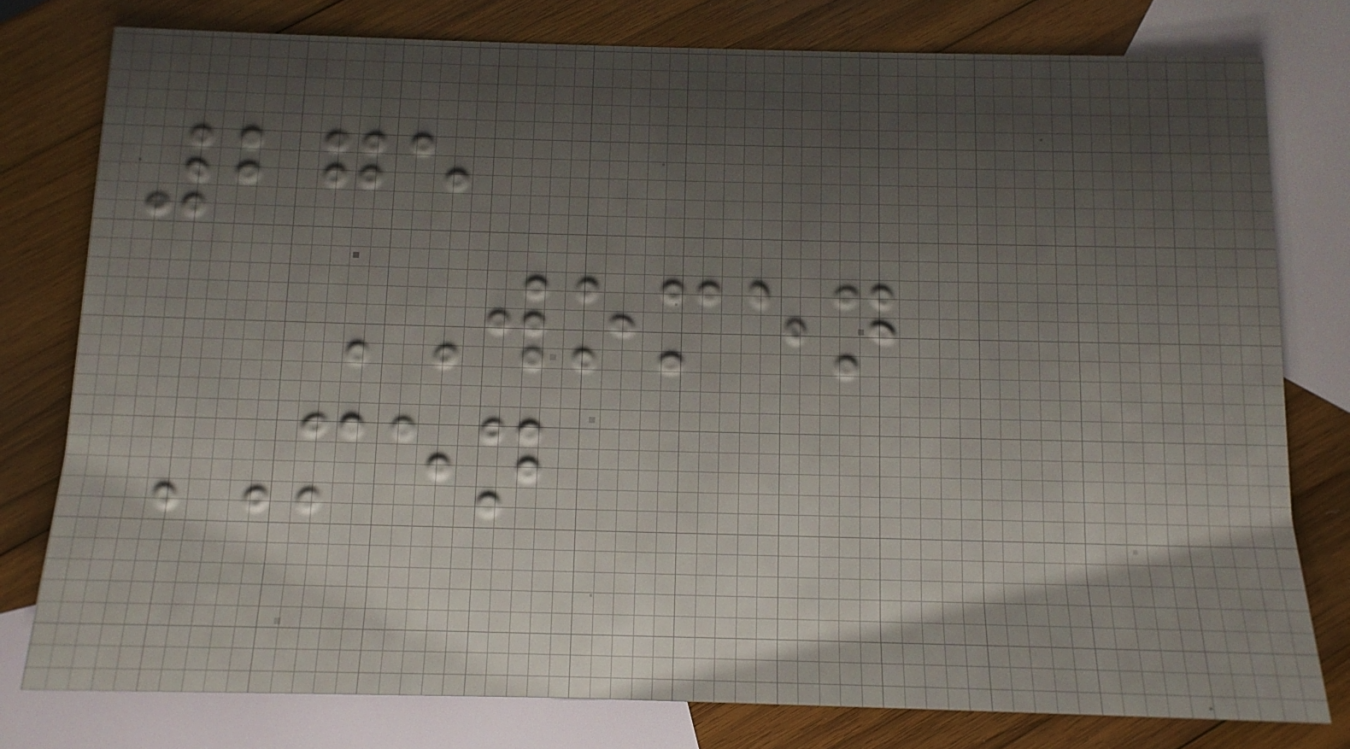275
WOMEN
MEN
